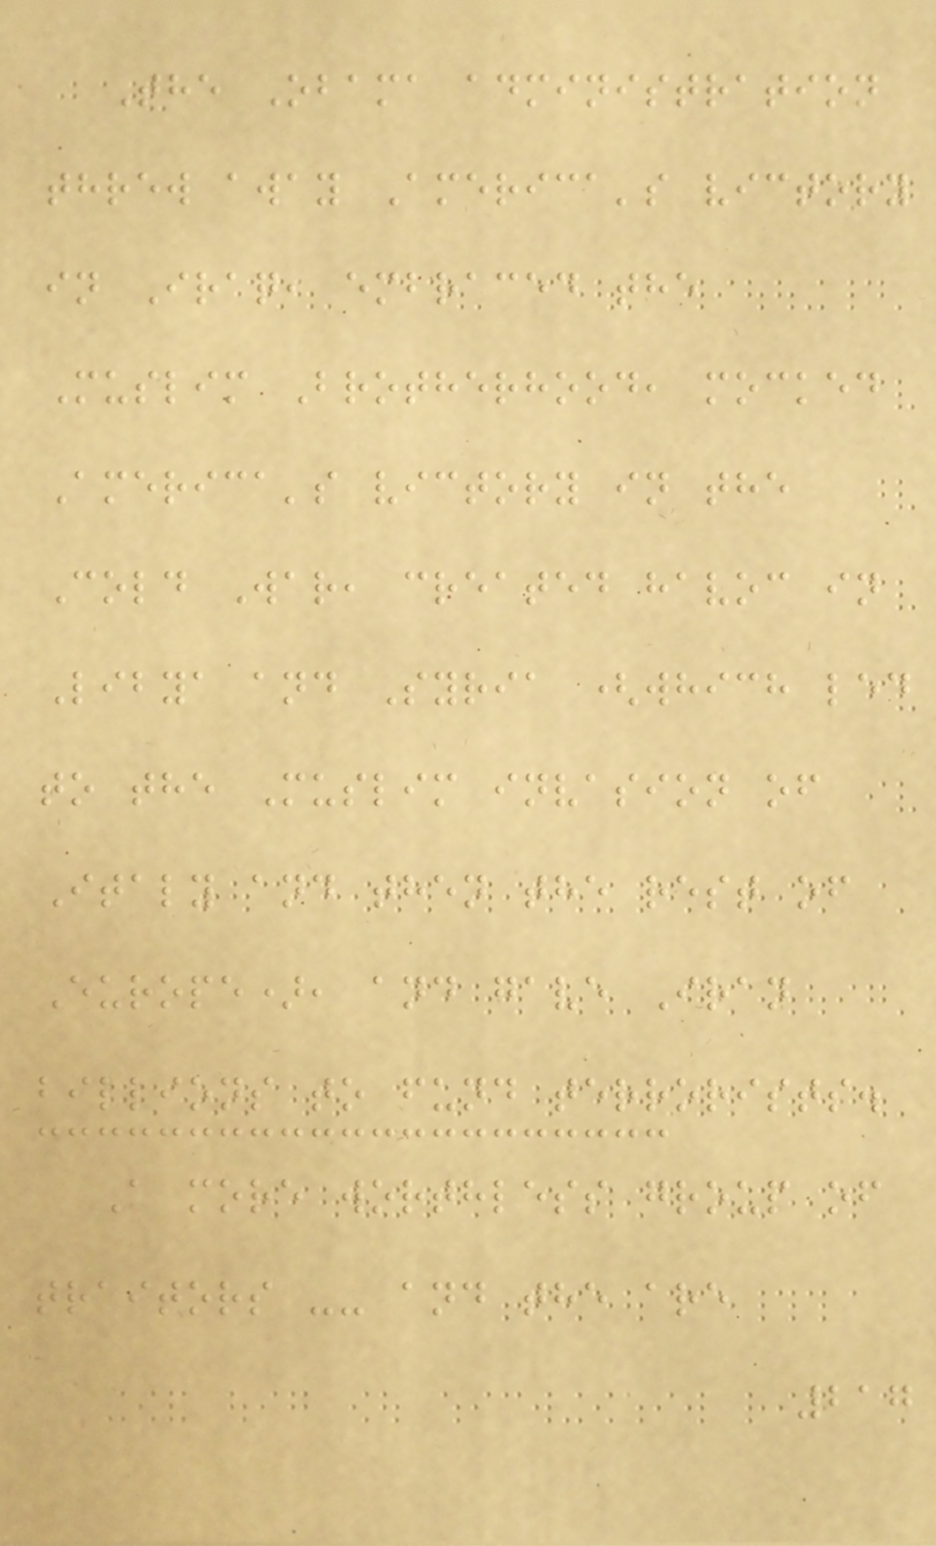The Obama administration
threw away America's victory
in Iraq, embraced the
Muslim Brotherhood, mocked
America's victory in the
Cold War, created havoc in
Libya and Syria (which led
to the Muslim invasion of
Italy and then the rest of
Europe), and gave Iran
billions to fund terrorists.
A more worthless group of
traitors -- and the are
217
